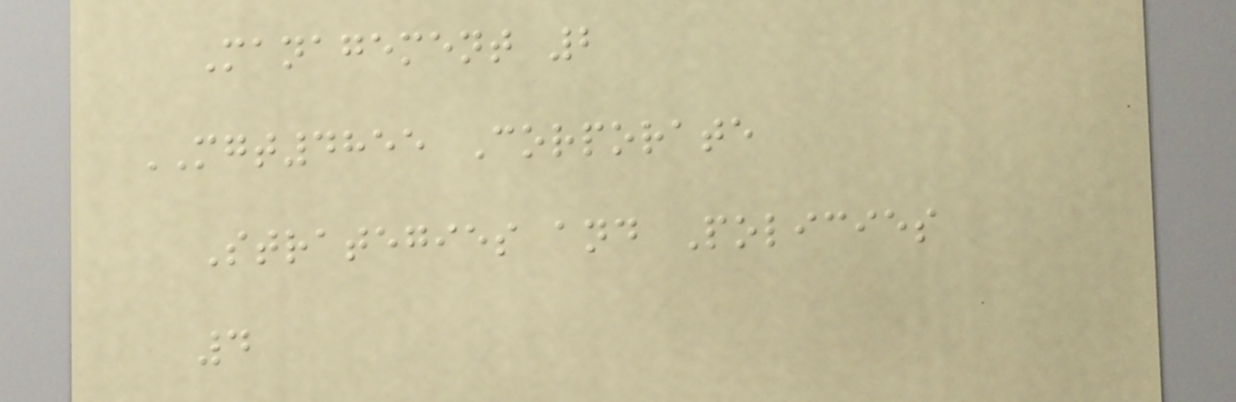Management 2
MGT4855 Corporate
Strategies and Policies
4
